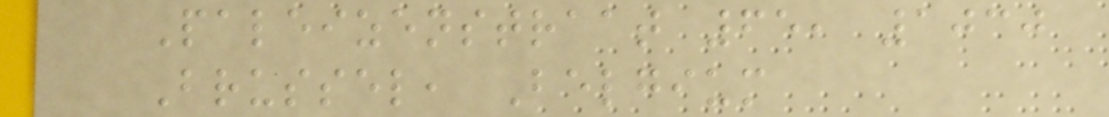Paleizenstraat 65, 1030
Brussel, Belgium
